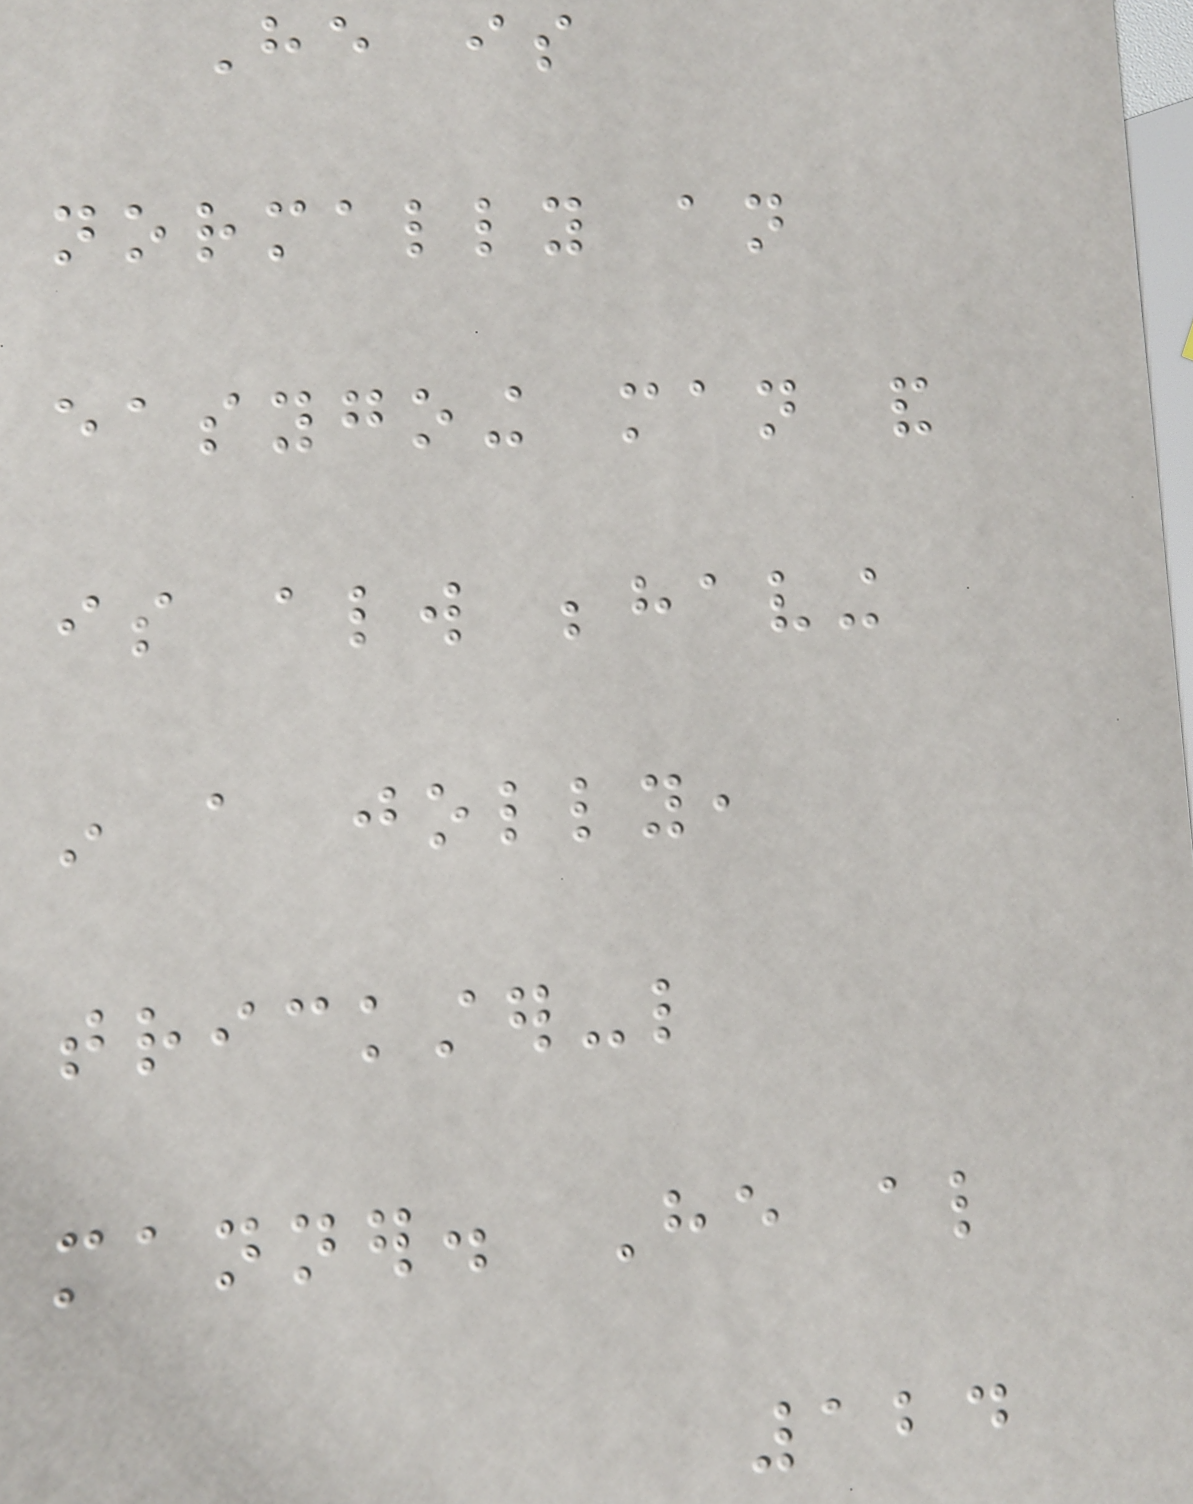He is
normally an
easygoing man and
is always behaving
in a jolly,
trickster-like
manner. He also
124
